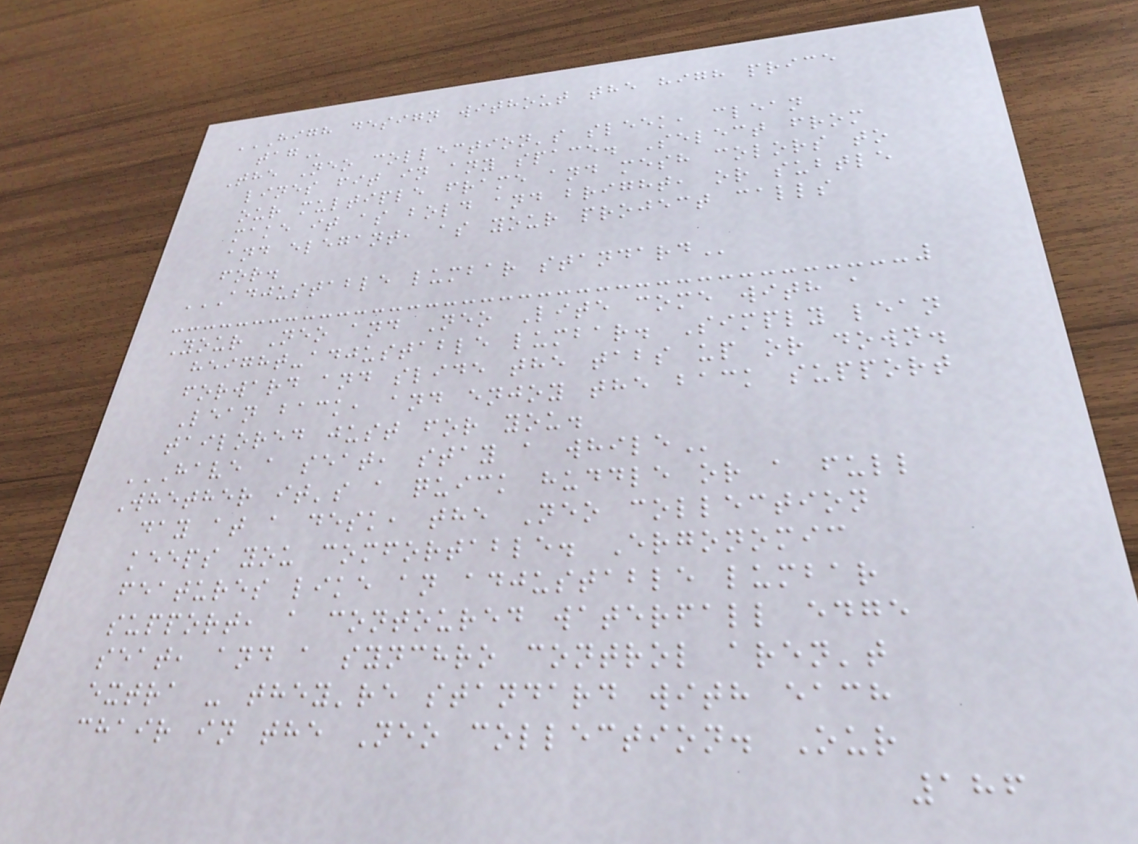HIGH DESIGN WITHOUT THE HIGH PRICE
TAG
The Neo collection's sleek, clean
lines fit in any space. Select from
our multiple frame and mesh colors to
make it as bold and bright, or subtle
and elegant, as your project calls
for.
ADJUSTABLE LUMBAR STANDARD
Your Neo and Neo Lite come with a
height-adjustable lumbar. Simply lean
forward and slide the tabs up or down.
Lean back, and enjoy the back support
tailored just for you.
HAVE A SEAT, STAY A WHILE
Whether it's a quick huddle or a full
day at a desk, the Neo collection
keeps you comfortable. Ergonomic
features like an adjustable lumbar
support, a contoured waterfall edge
seat, and a synchro control aren't
extra - they're standard with each
chair in the Neo collection. Our
186
